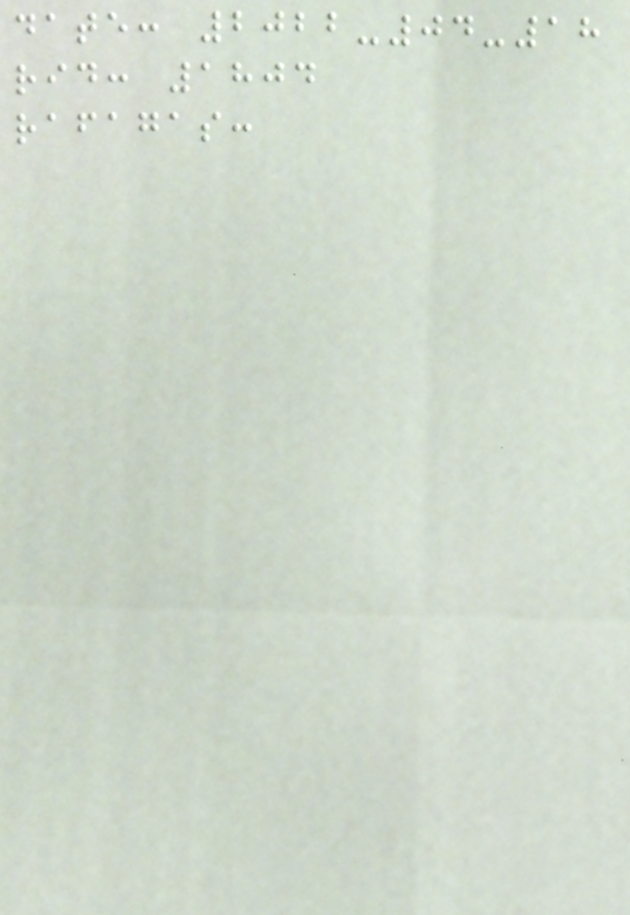date: 2022-04-18
rid: 1804
rafagas:
